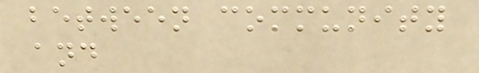between community
and
